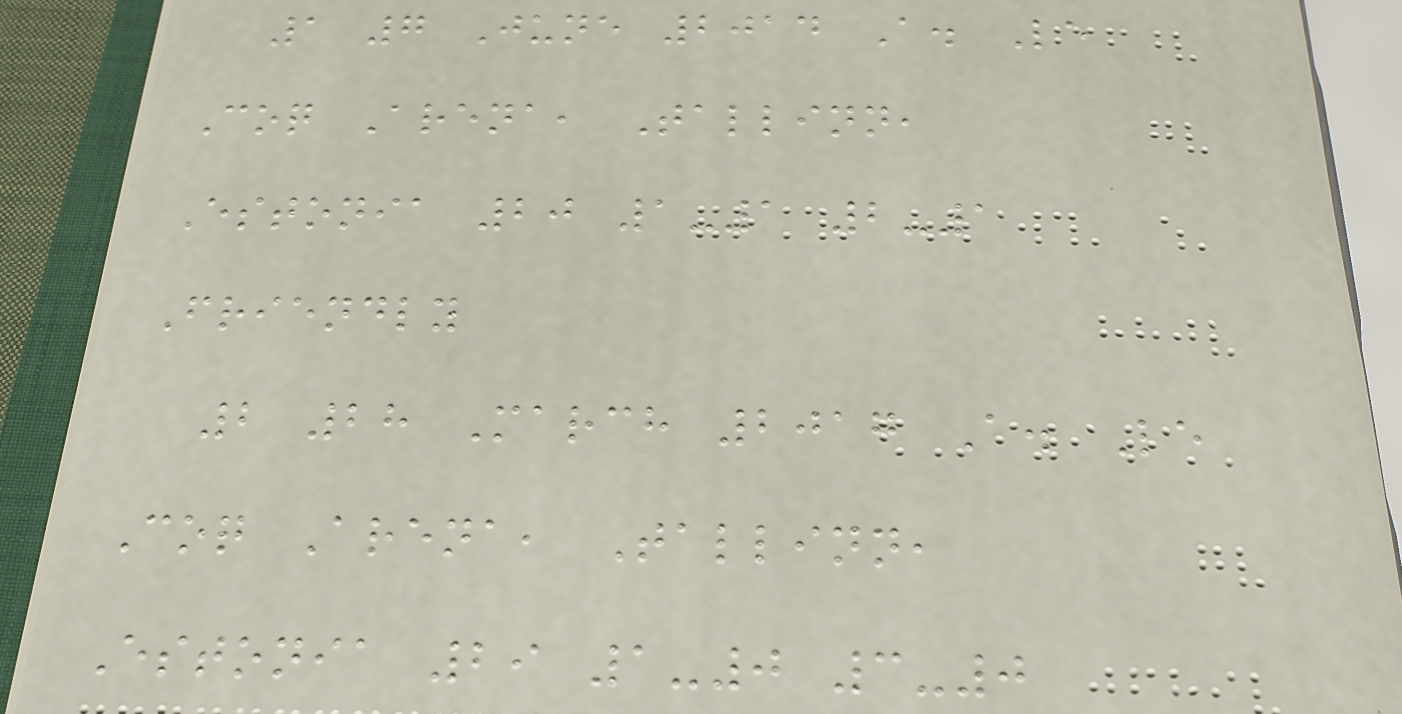1 7 June 2014 A. Le
Coq Arena, Tallinn,
Estonia 20 1-1 2-1
Friendly
2 28 March 2017 A. Le
Coq Arena, Tallinn,
Estonia 29 1-0 3-0
